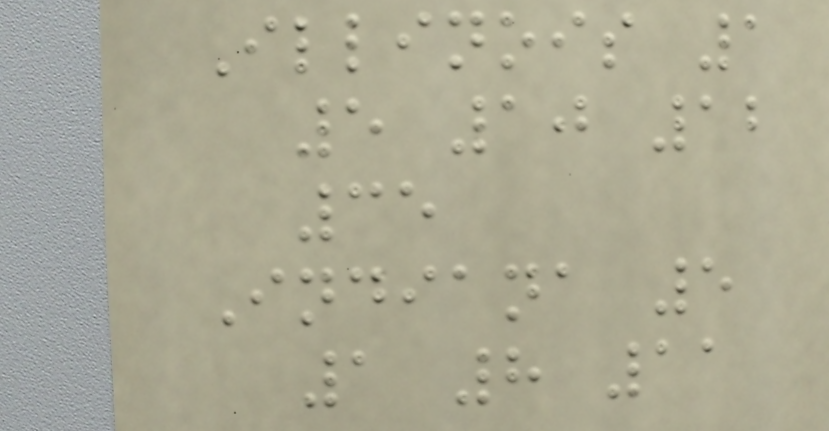Illinois 1
5 10 12
35
Indiana 5
1 8 11
